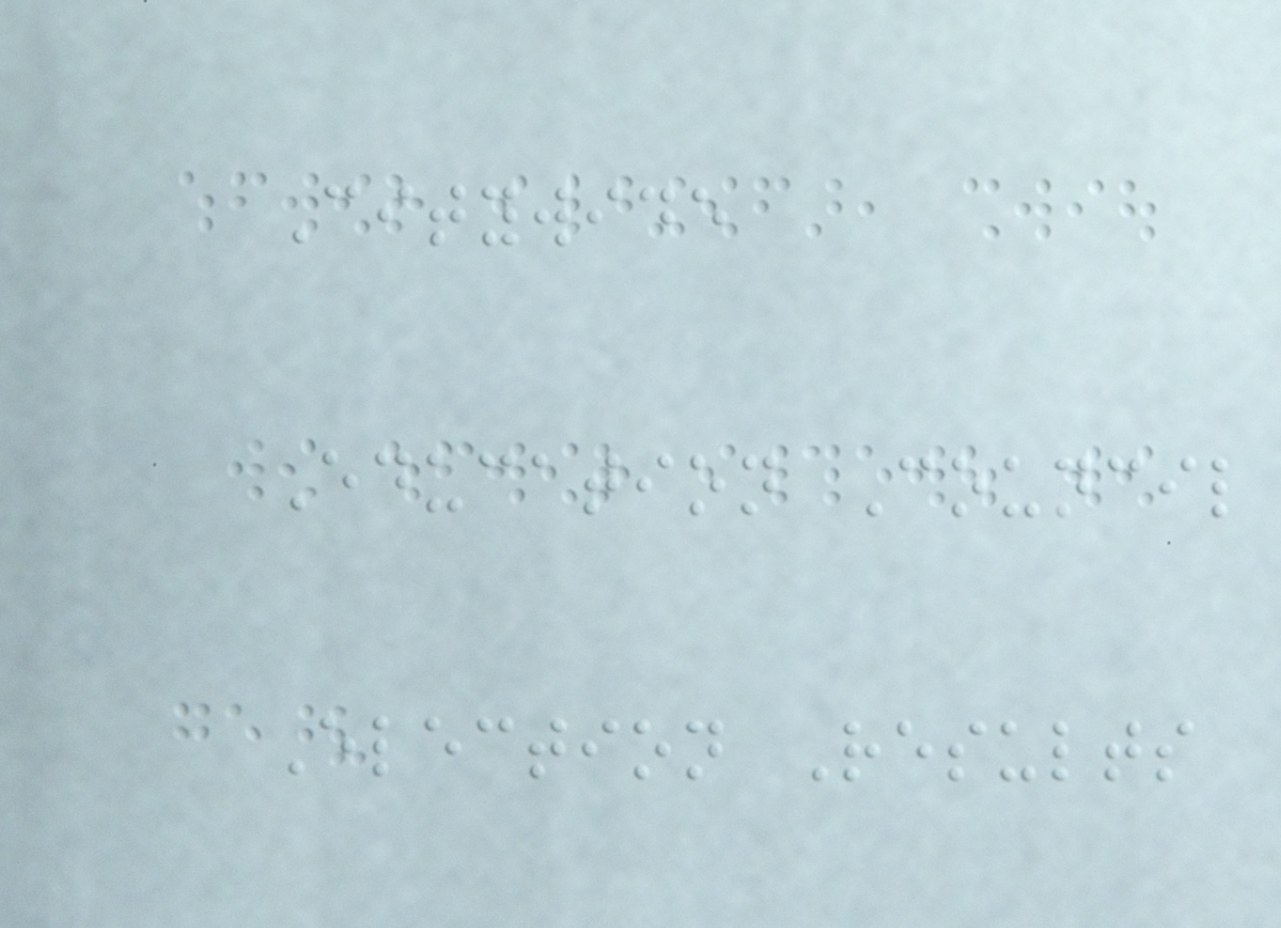Citywide
Education Council
Election Results
